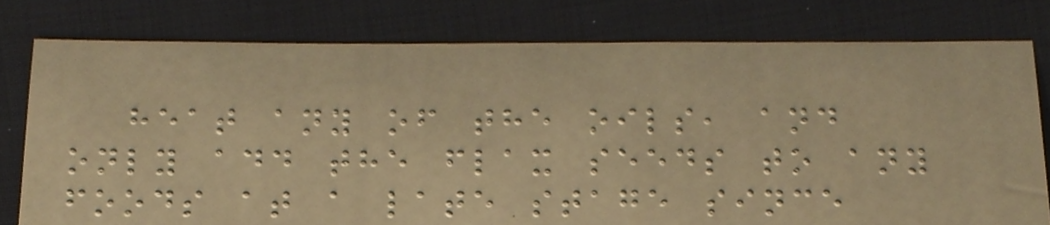heat any of the oils, and
only add the flax seeds to any
foods at a late stage since
